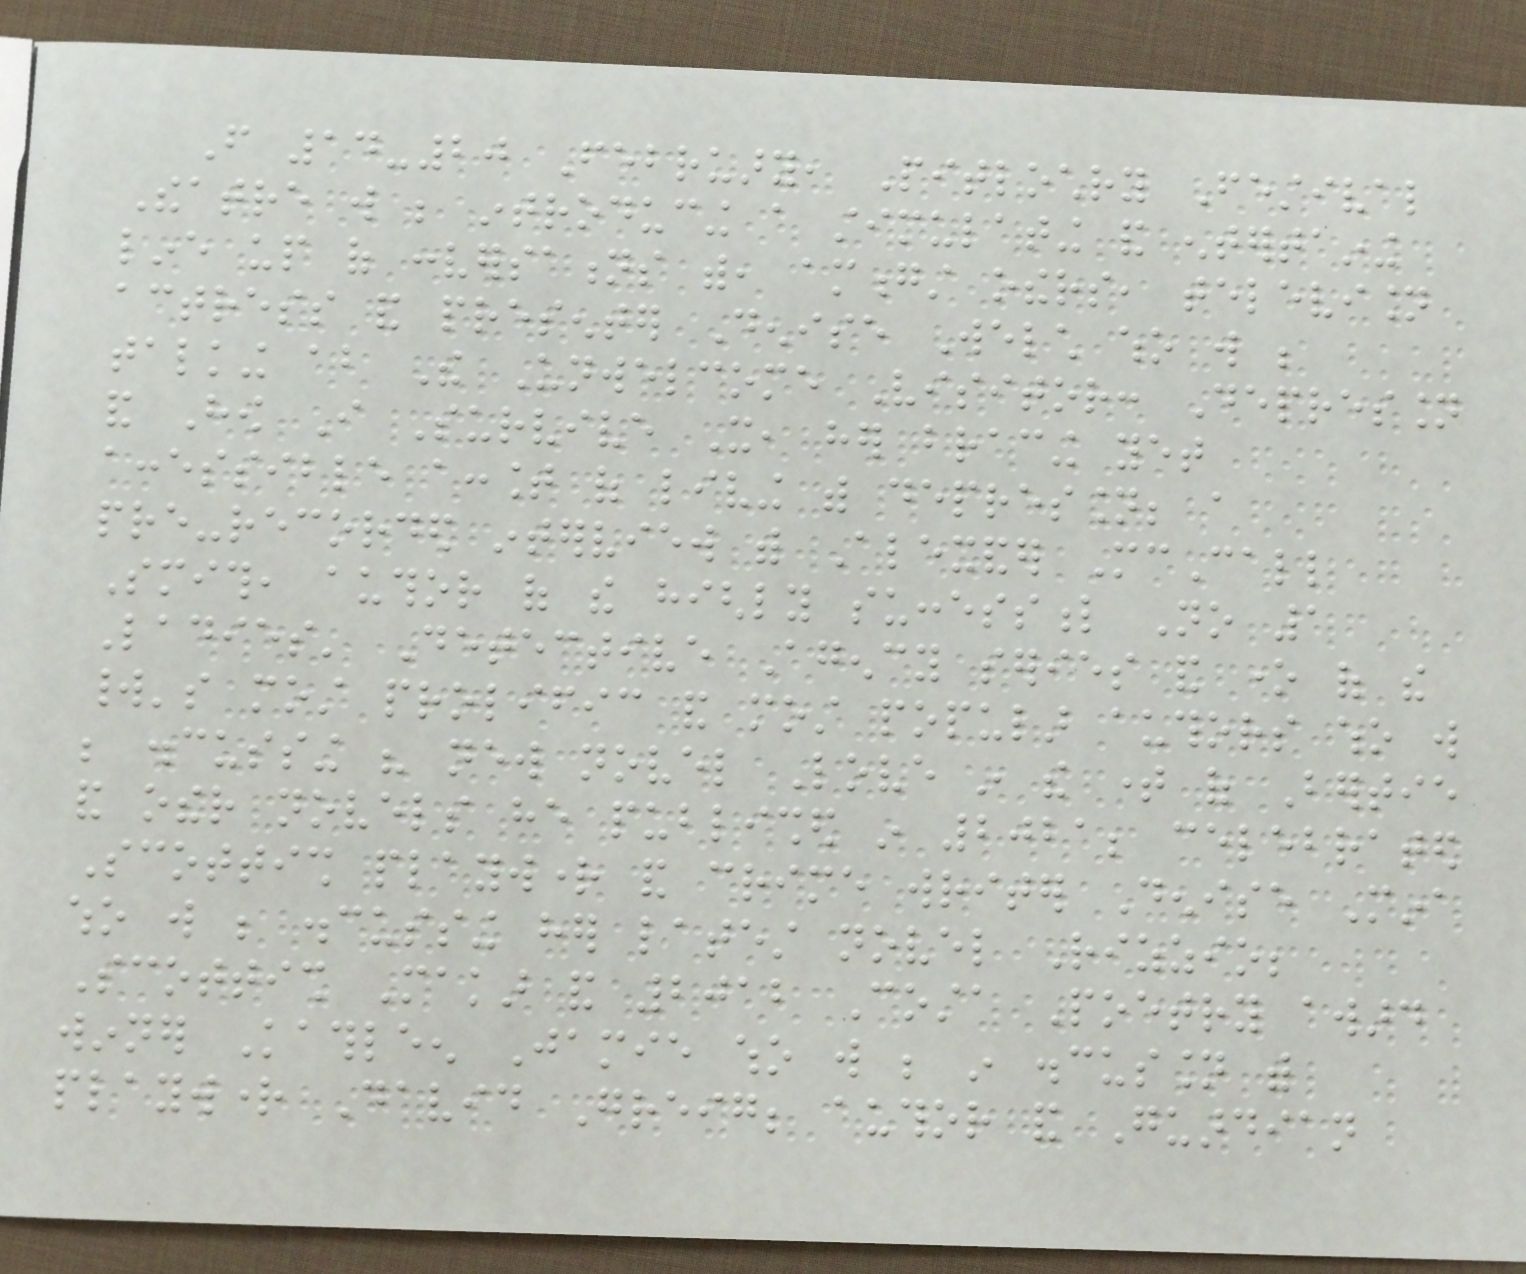From 14-20 February, Pitlochry Festival
Theatre will be introducing a stimulating and entertaining
line up of conversations with, amongst others, television
actress and presenter Denise Welch who will be
talking about The Unwelcome Visitor: Depression
and How I Survive It, her bracing yet
accessible account of living with depression; a
pre-recorded interview with Alexander McCall
Smith, author of the highly successful No 1
Ladies' Detective Agency series and one of the
world's most prolific and most popular authors who will
be discussing his new novel Love in the time of Bertie
and other novels he published in 2021; celebrated
Scottish playwright and crime writer Denise Mina
who will be discussing her latest novel Rizzio;
Scottish Makar and 2012 Costa Poetry award
winner Kathleen Jamie who will be in discussion with
playwright David Greig; author and Guardian
